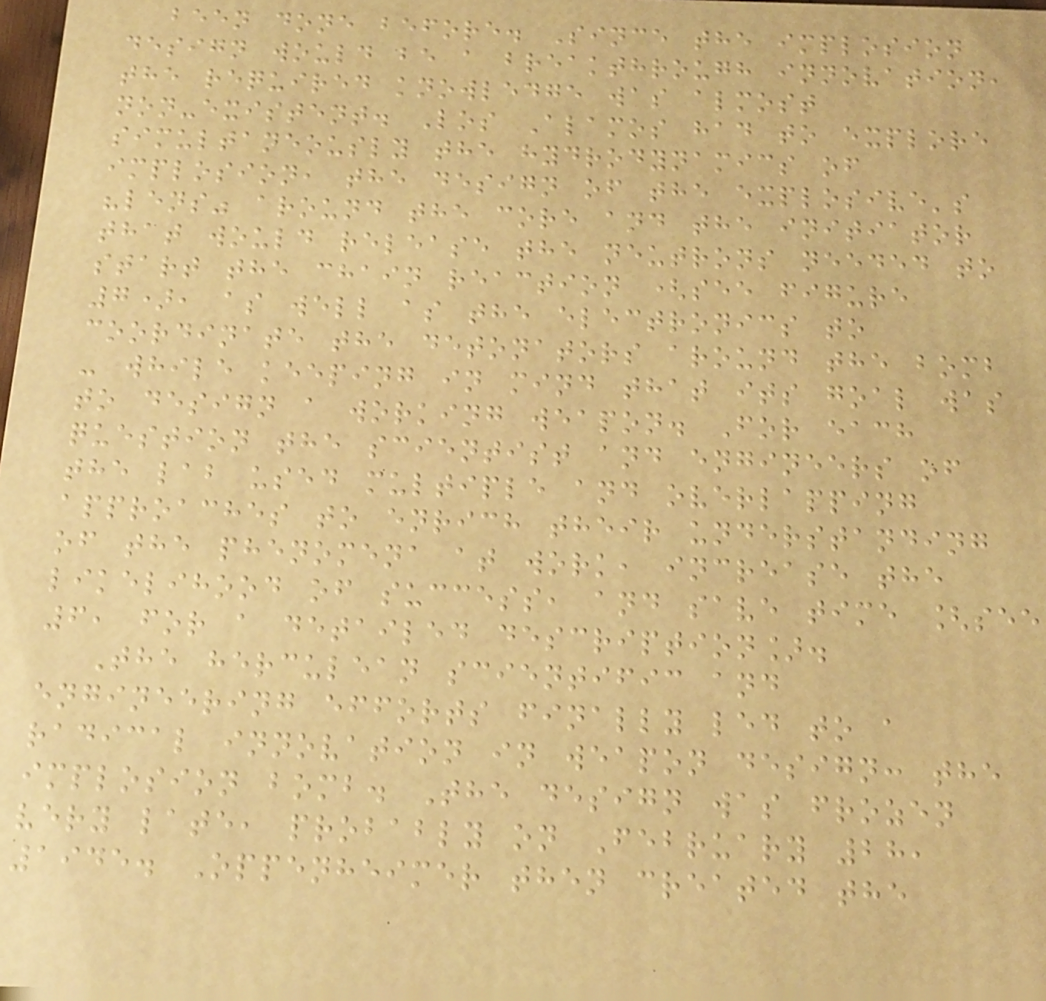been done before. Since the implosion
design would be a breakthrough innovation,
the required knowledge was almost
non-existent. Los Alamos had to explore
simultaneously the hydrodynamics of
implosion, the design of the explosive's
"lens" around the core and the initiator
that would release the neutrons needed to
start the chain reaction (see figure
7), as well as the electronics to
coordinate the detonators around the bomb
- while keeping in mind that its goal was
to design a working weapon. For each
question the scientist and engineers of
the lab used multiple and overlapping
approaches to enrich their understanding
of the phenomena at work, increase the
likelihood of success, and save time [see
6, for a detailed description].
The herculean scientific and
engineering efforts finally led to a
radical innovation in weapon design: the
implosion bomb. The design was frozen
very late, probably on February 28,
1945. Oppenheimer then created the
